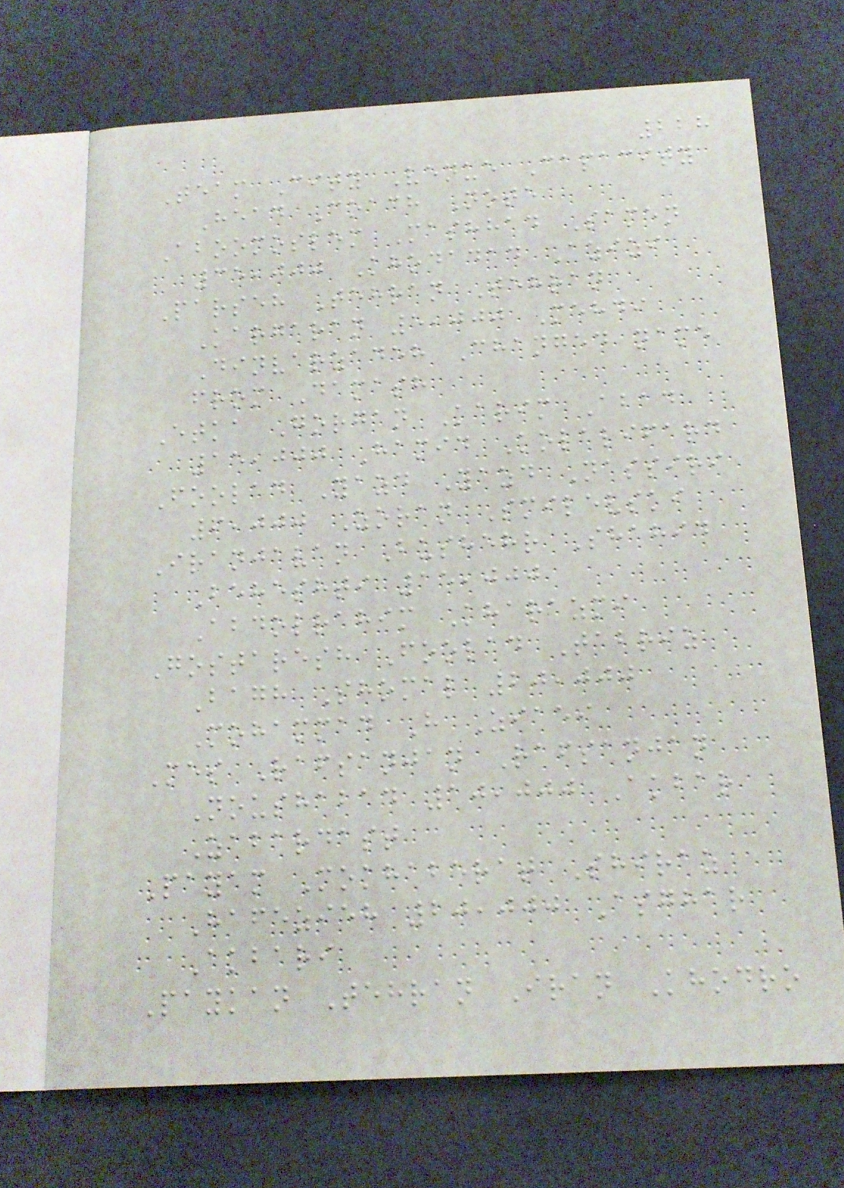228
Team City Venue Capacity
Head Coach Note
Aboomoslem Mashhad Samen
35,000 Khodadad Azizi
Parseh Tehran Tehran
Kargaran 5,000 Mehdi
Dinvarzadeh Changed name
from Damash
Etka Gorgan Karim Abad
15,000 Hamid Kolalifard
Foolad Yazd Yazd Nassiri
6,000 Zoran Smilevski
Iranjavan Bushehr Shahid
Beheshti 15,000
Abdolrahim Kharazmi
Gostaresh Foolad Tabriz
Bagh Shomal 20,000
Mohammad H Ziaei
Mes Rafsanjan Rafsanjan
Noushabad 10,000 Akbar
Zabardast
Payam Mokhaberat Shiraz
Hafezieh 20,000 Asghar
Akbari
Paykan Tehran Iran Khodro
